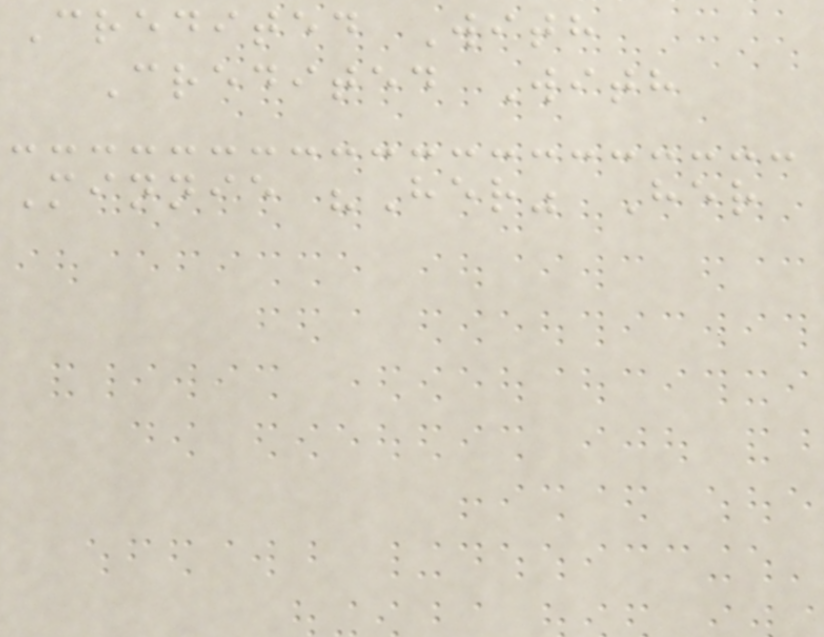Credited With
Credited With
Minnie "Her" Her
